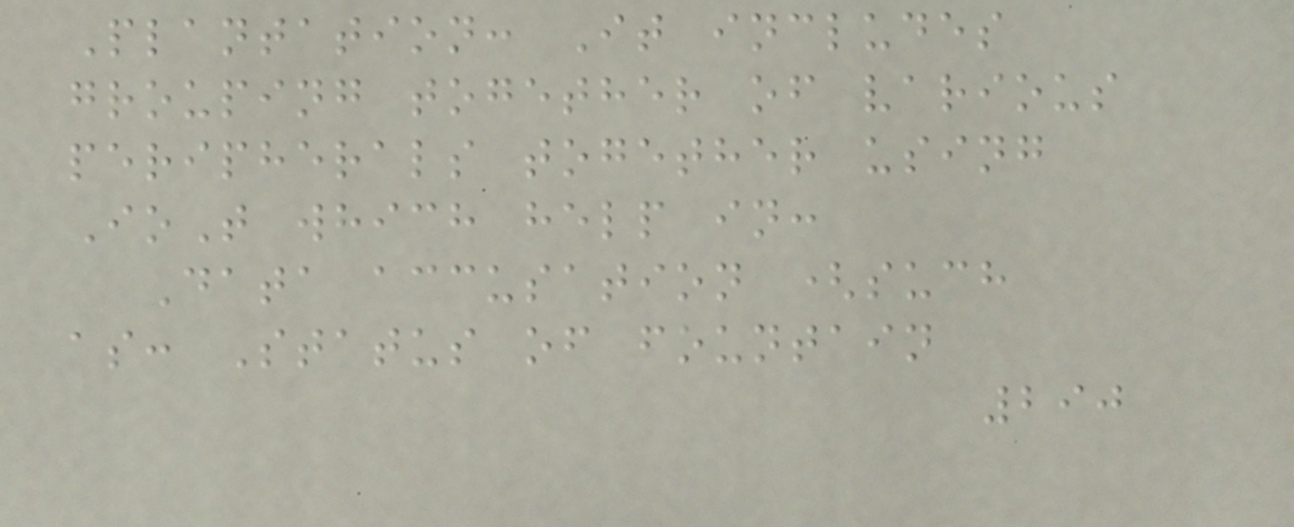Plantation: It includes
grouping together of various
peripherals together using
IoT which help in:
Data accusation (such
as: Status of fountain
290
